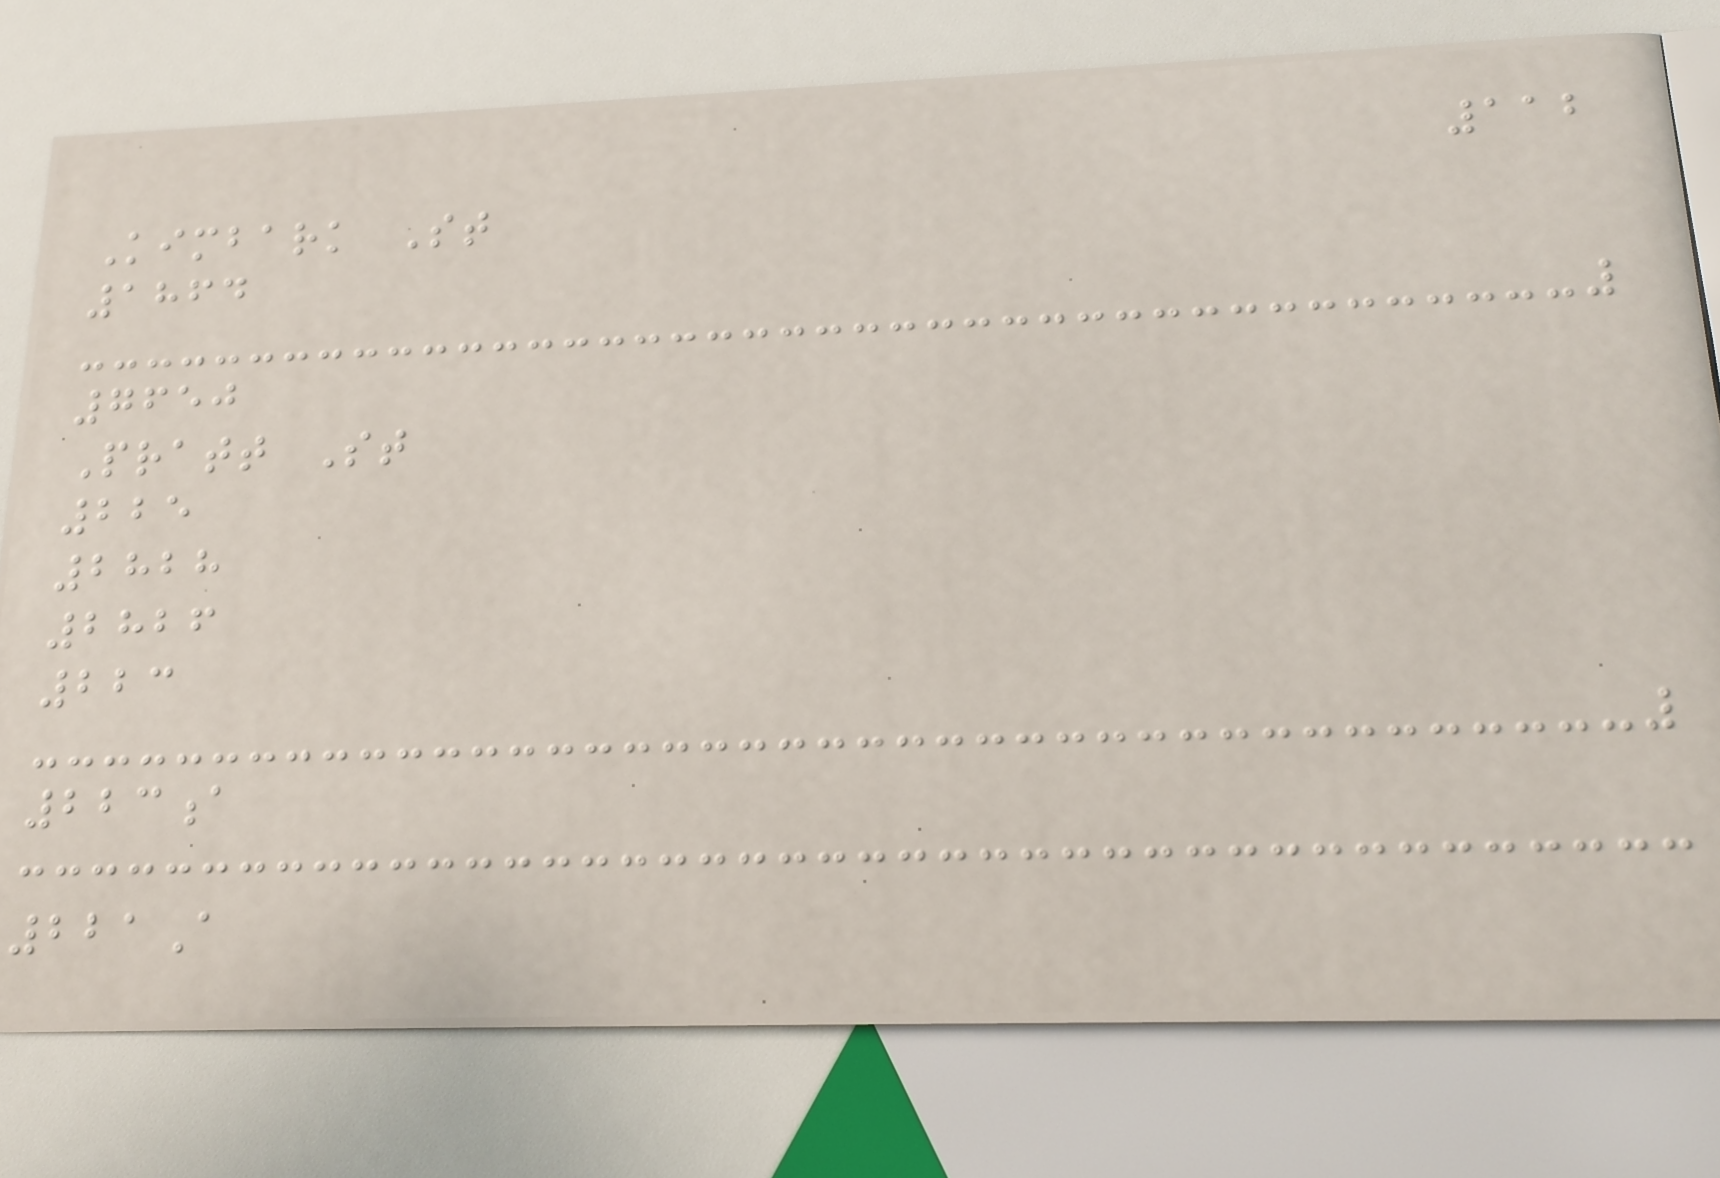112
Kimbark St
1864
7650
Pratt St
225
2828
2826
223
223a
221A
